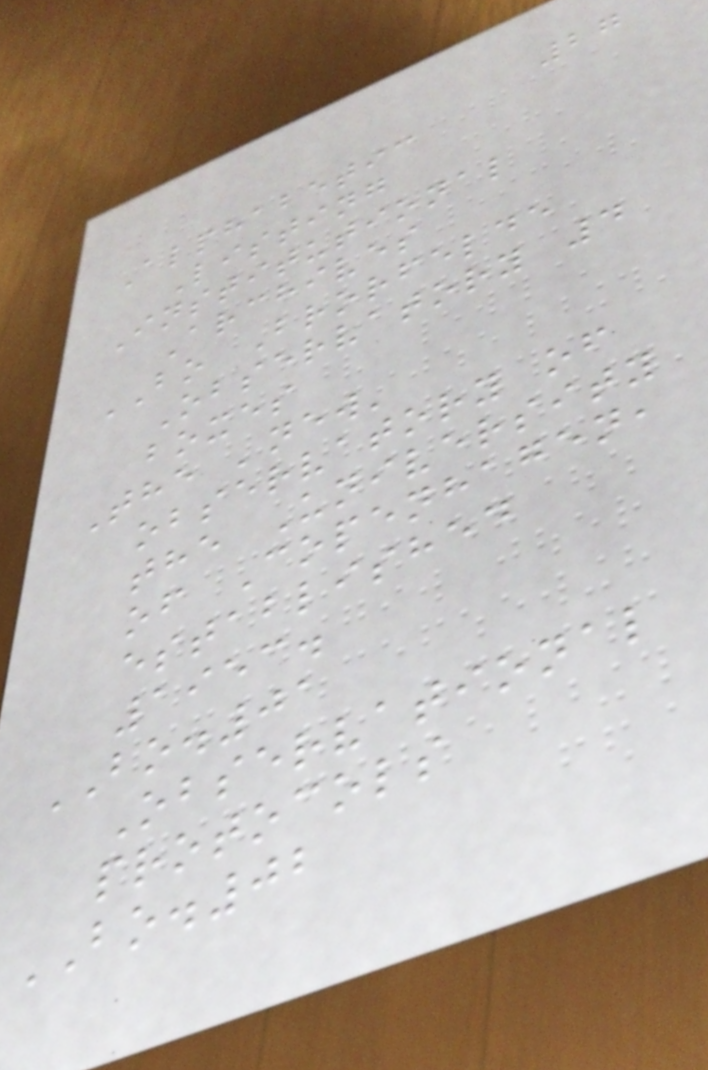27
Alphabetic
Listing
Institutional
Archives
BO Brorfelde
Observatory 4
boxes
The 'new'
observatory of
the University
of Copenhagen,
established
1953.
BO.01
Observational
protocols
BO.02
